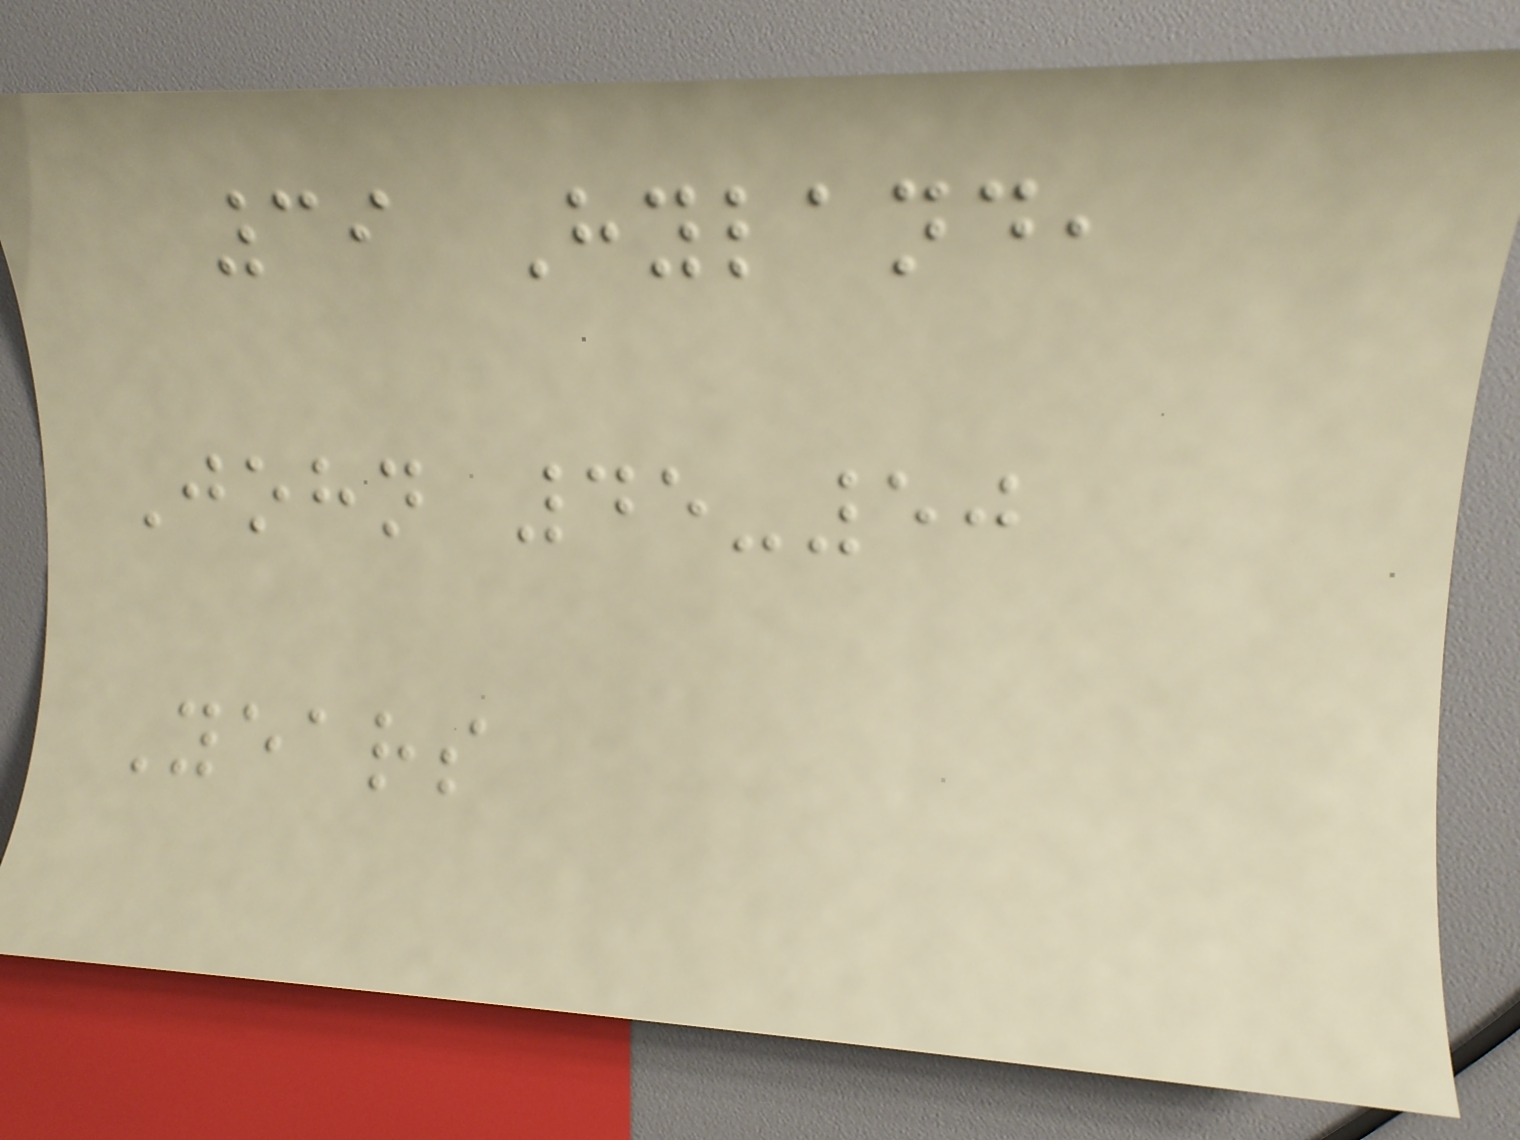39 Hyland,
John 45-50
Years
